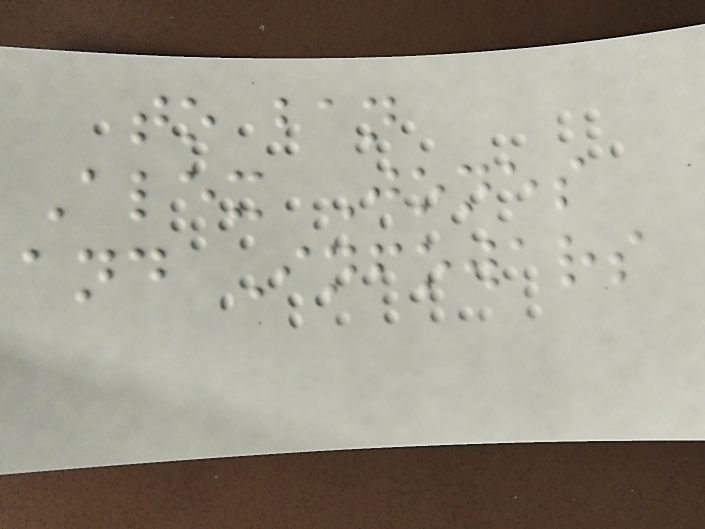to ban
Alex Jones
and Infowars
